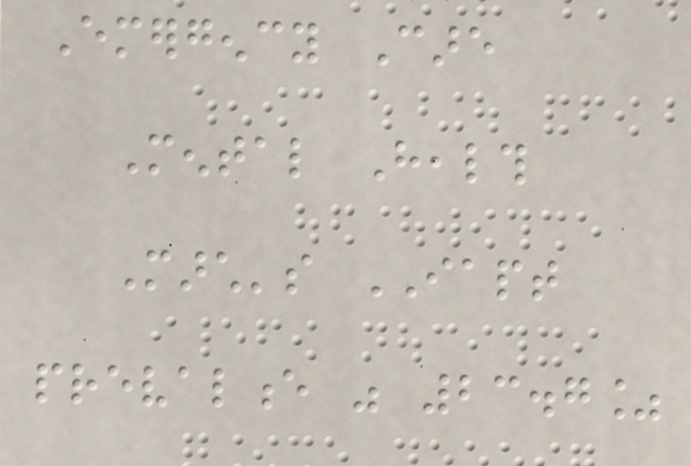Emergency Care
Mental Health
March's IAPT
prevalence was 23.7%
